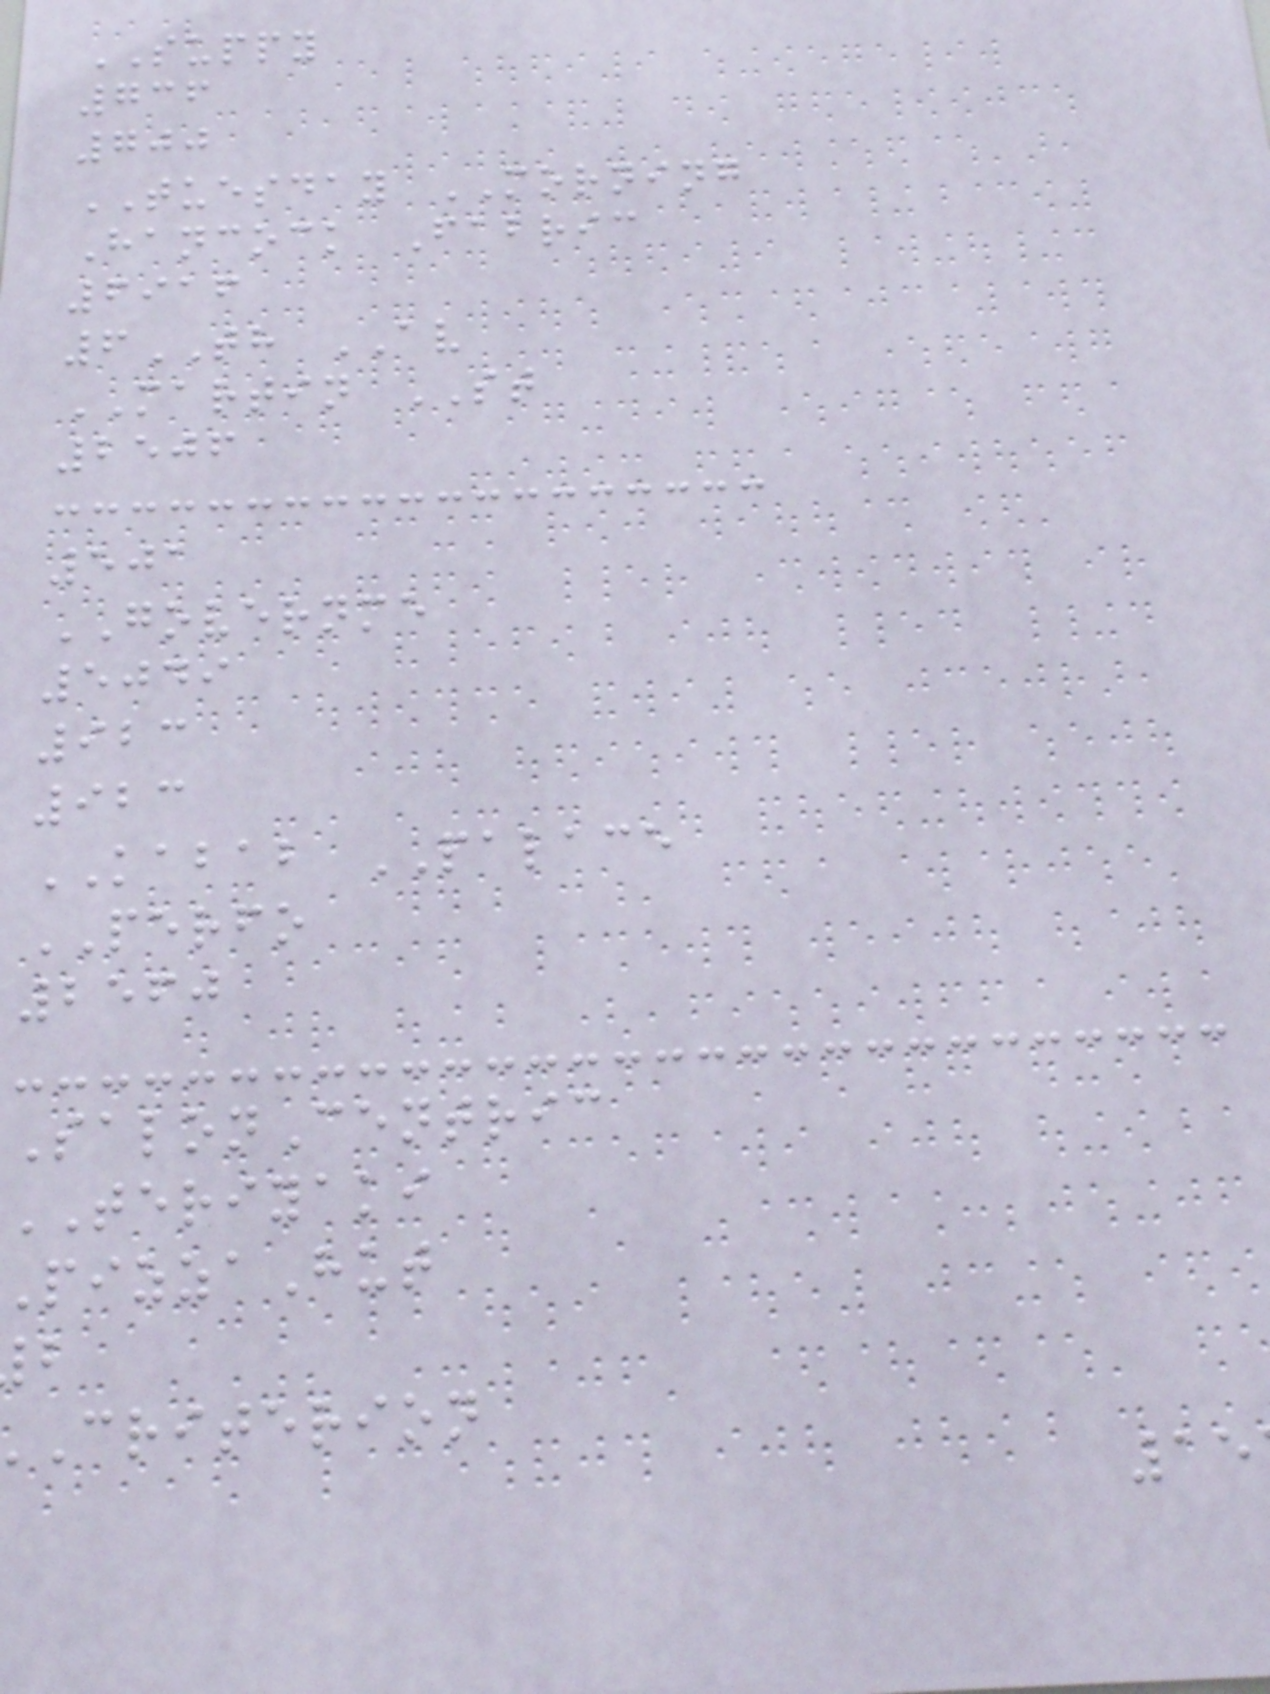SUPPY
736
700
TUESDAY MORNING
Hancock Fabric
6916
6TH AV
MARTIN ST
2506
501
GOVERNME
5049
923
923
KABAB PALACE
PERFO
2560
SalonCentric
TERIYAKI
izzaHut
criterion
